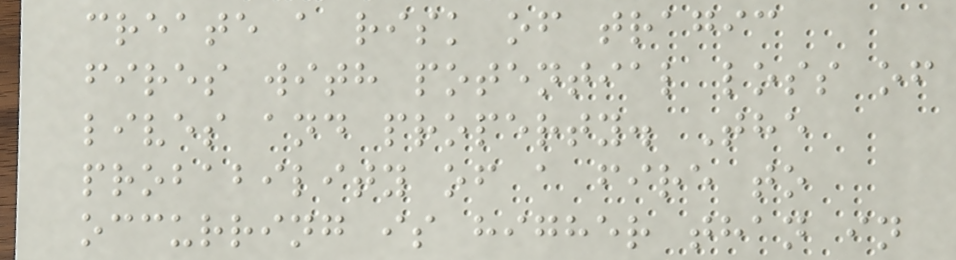create a risk of tragic
fires with potential loss of
lives and property. The
probability of a fire to
occurring is higher than in
